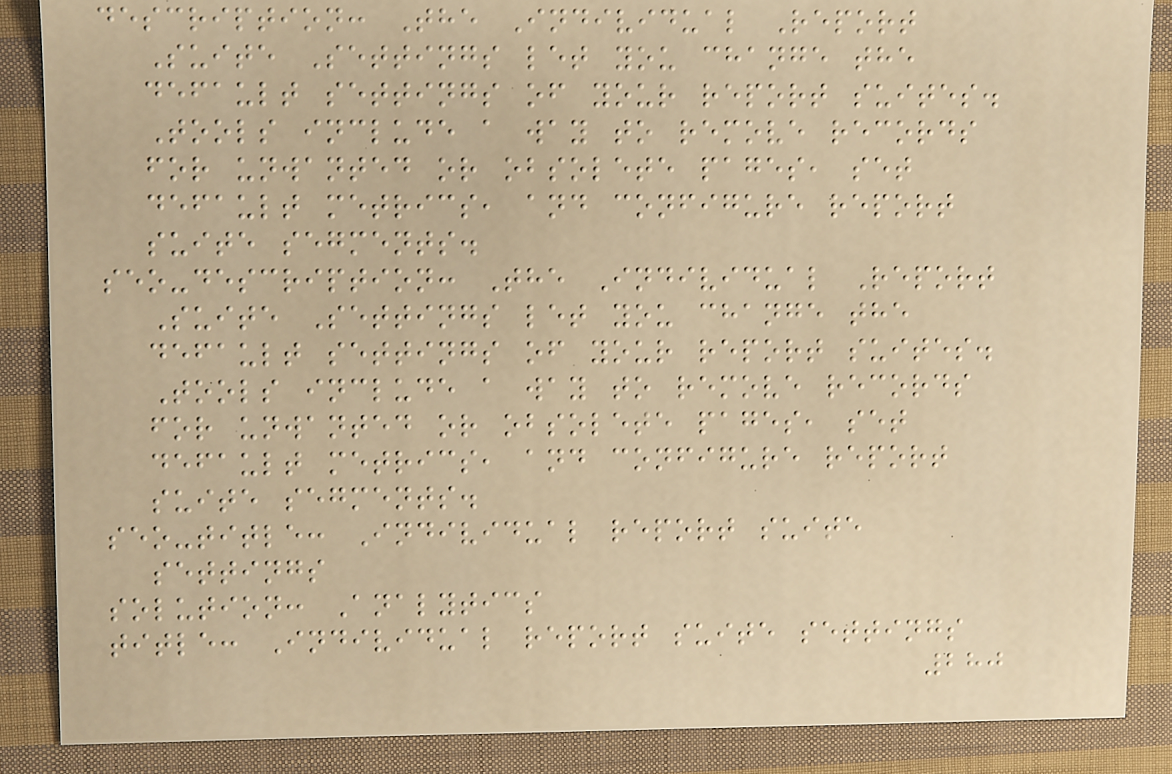description: The Individual Report
Suite Settings let you change the
default settings of your report suites.
Tools include a way to remove records
for unwanted or obsolete pages, set
default metrics, and configure report
suite segments.
seo-description: The Individual Report
Suite Settings let you change the
default settings of your report suites.
Tools include a way to remove records
for unwanted or obsolete pages, set
default metrics, and configure report
suite segments.
seo-title: Individual report suite
settings
solution: Analytics
title: Individual report suite settings
280
